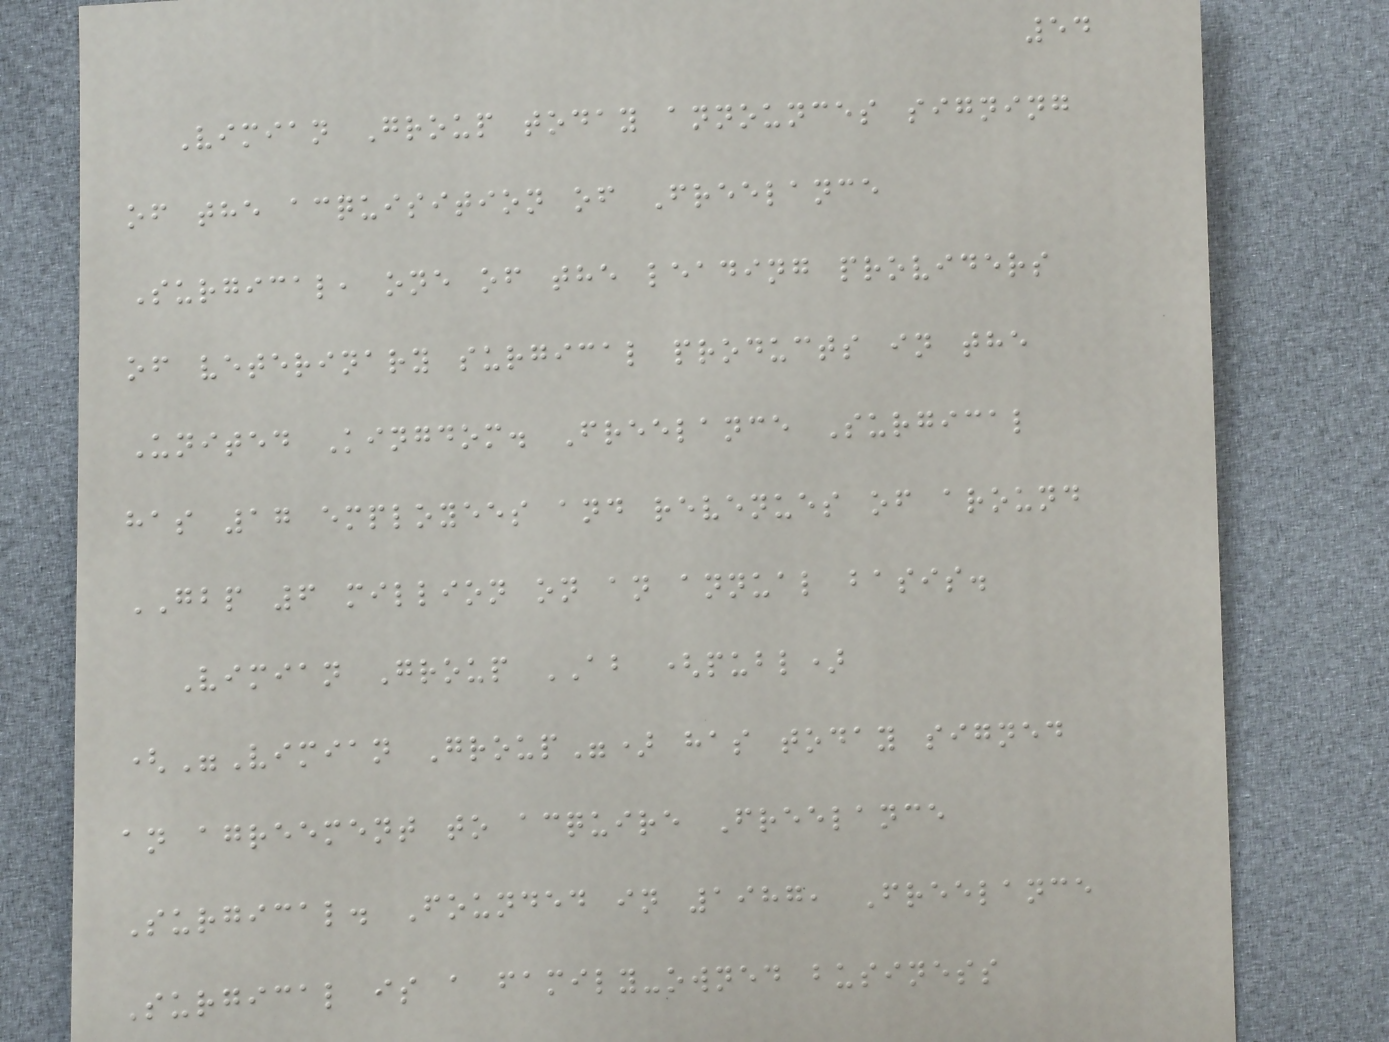54
Vimian Group today announces signing
of the acquisition of Freelance
Surgical, one of the leading providers
of veterinary surgical products in the
United Kingdom. Freelance Surgical
has 17 employees and revenues of around
GBP 6 million on an annual basis.
Vimian Group AB (publ)
("Vimian Group") has today signed
an agreement to acquire Freelance
Surgical. Founded in 1987, Freelance
Surgical is a family-owned business
